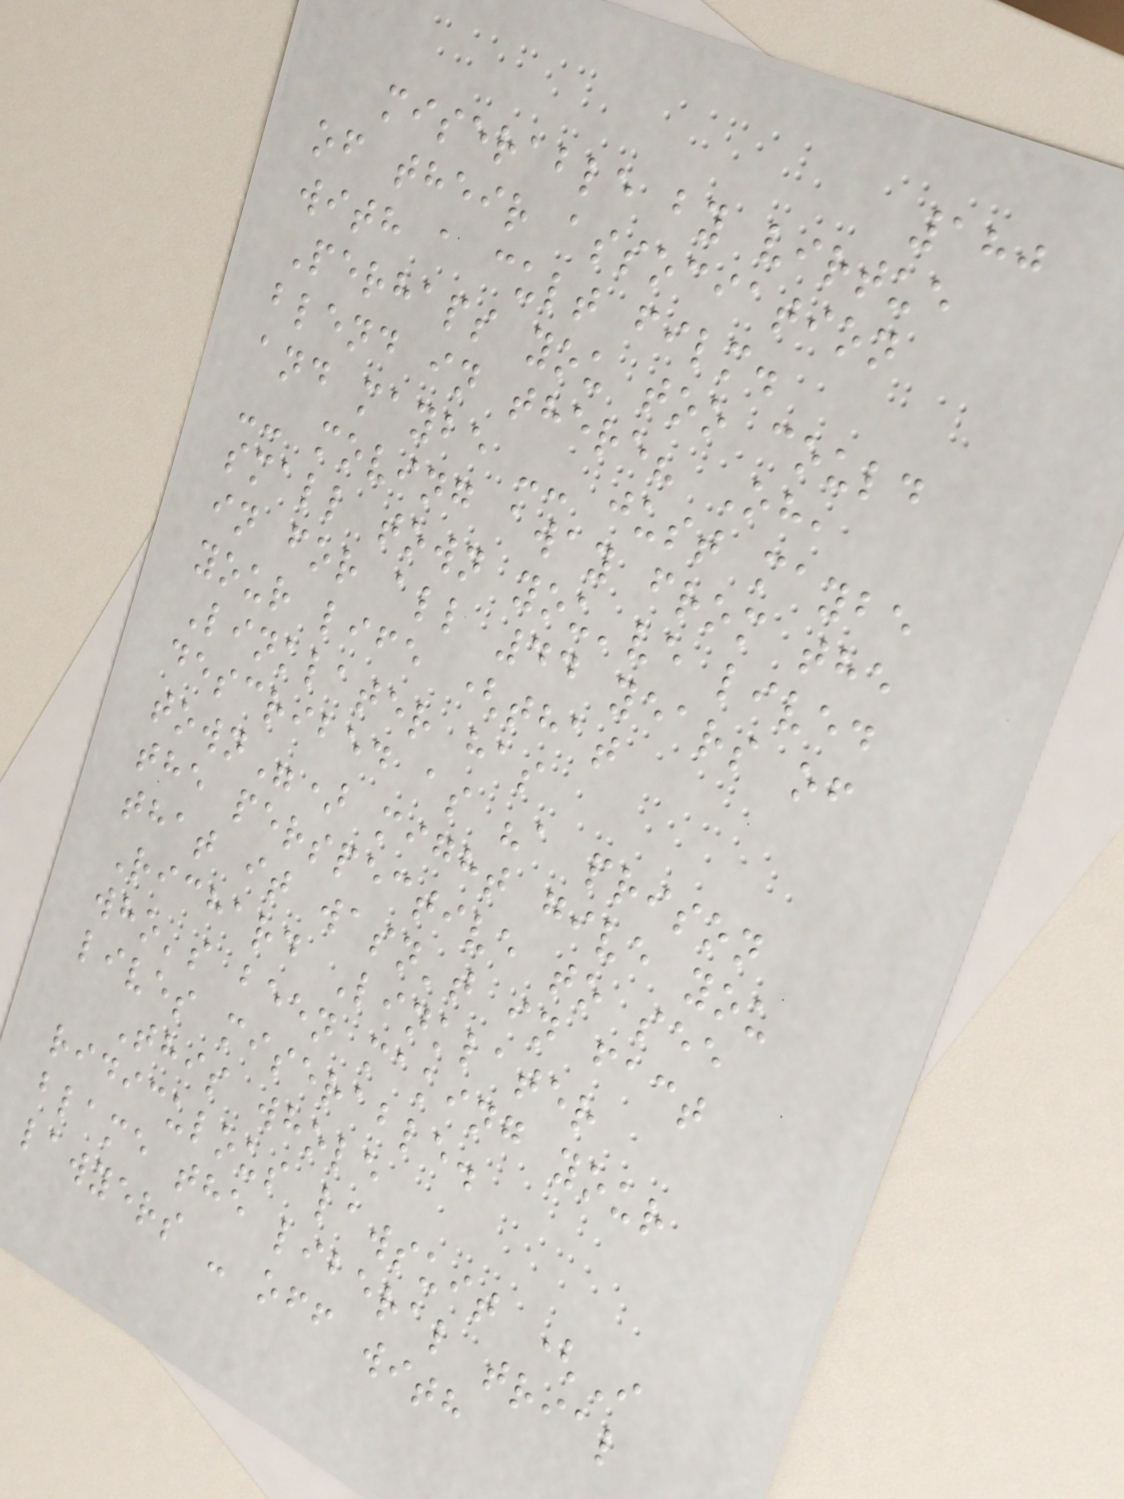180
miserable by virtue
of their association
with a cult film.
Perhaps you too could
blend in there? Oh,
and maybe -- just maybe
-- moving away from the
small town you've lived
in for all 44 years of
your life (that
Linklater has
described as "a prison
town") might give you
the perspective to see
that it wasn't in fact
Richard Linklater
who's been making your
lives miserable.
This whole
ridiculous lawsuit (I
blame the liberal trial
lawyers - off with
